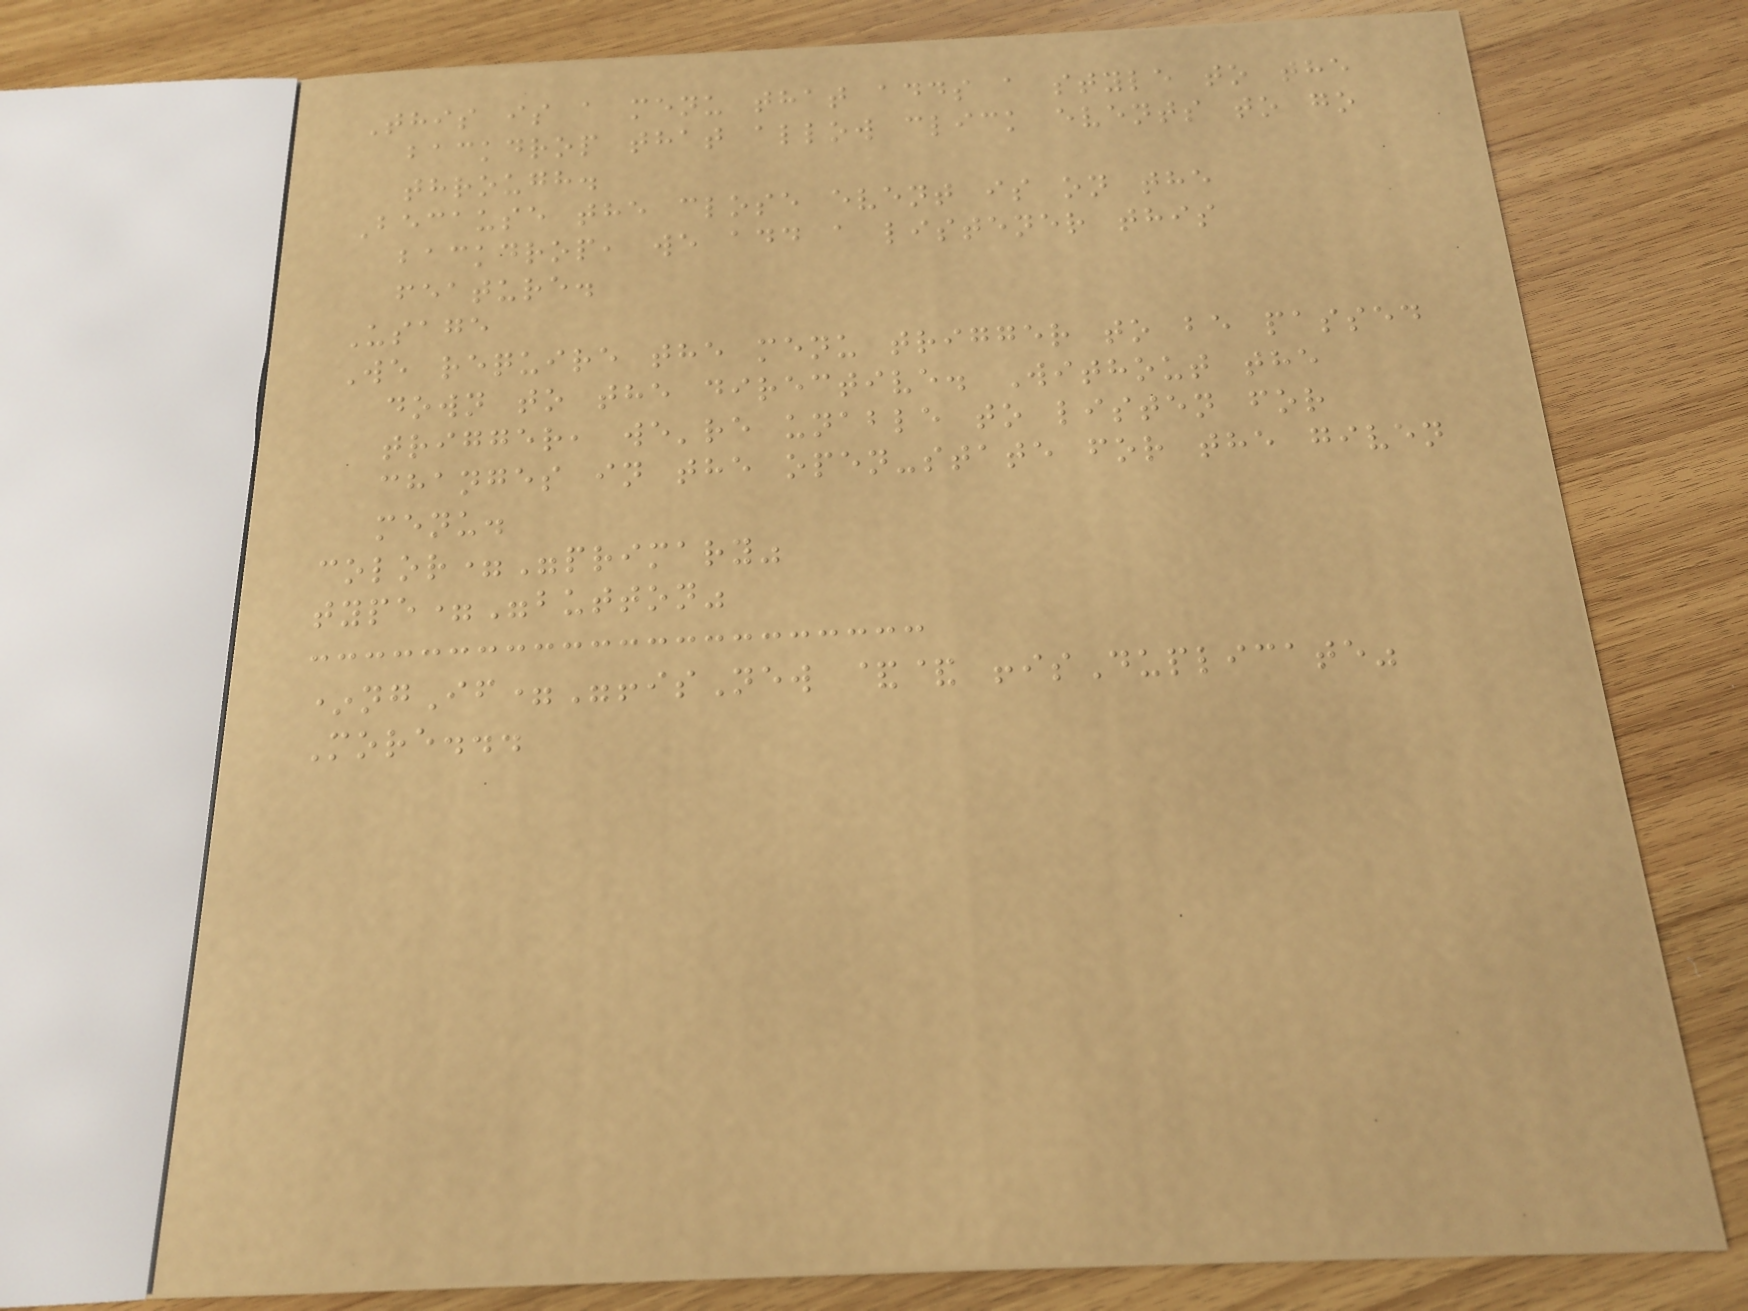This is a menu that adds a style to the
backdrop that allow click events to go
through.
Because the close event is on the
backdrop, we add a listener this
feature.
Usage
We require the menu trigger to be passed
down to the directive. Without the
trigger, we're unable to listen for
changes in the open-state for the given
menu.
color="primary"
type="button"
*ngIf="!isNew && !isDuplicate"
More...
